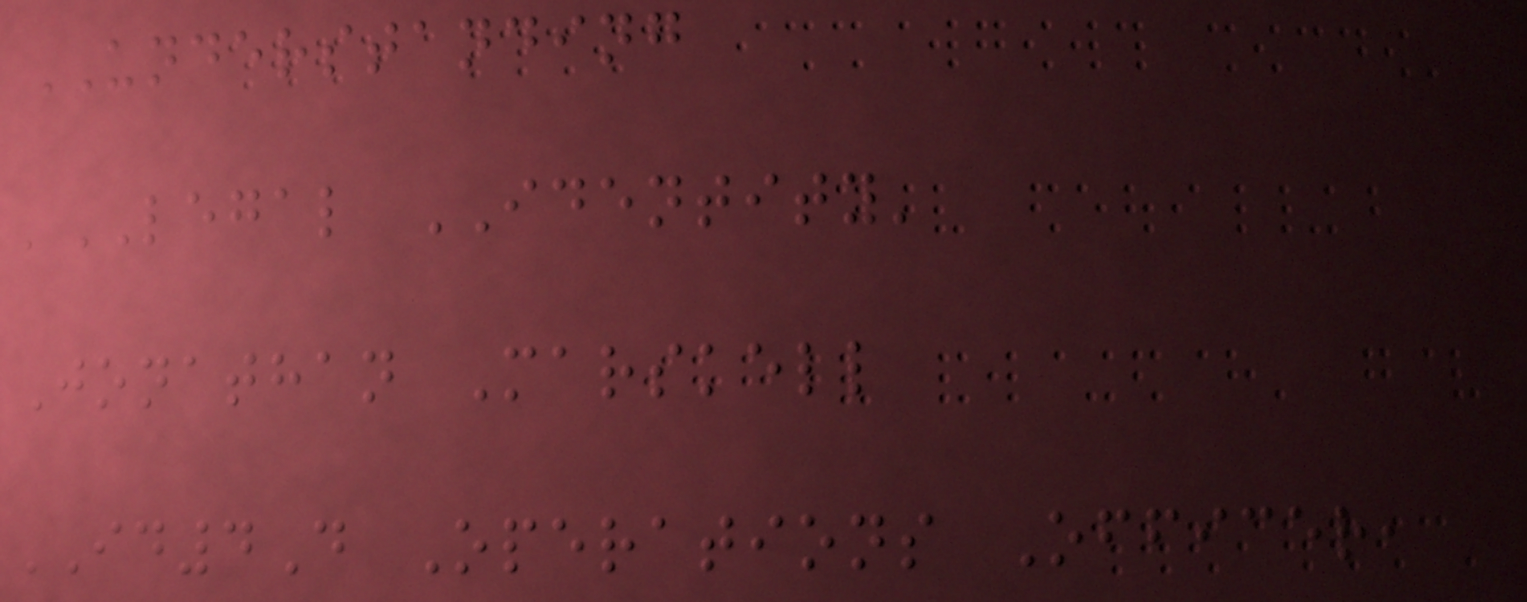UNDERSTANDING
'LEGAL IDENTITY'
Jonathan Marskell
ID4D Operations Officer,
